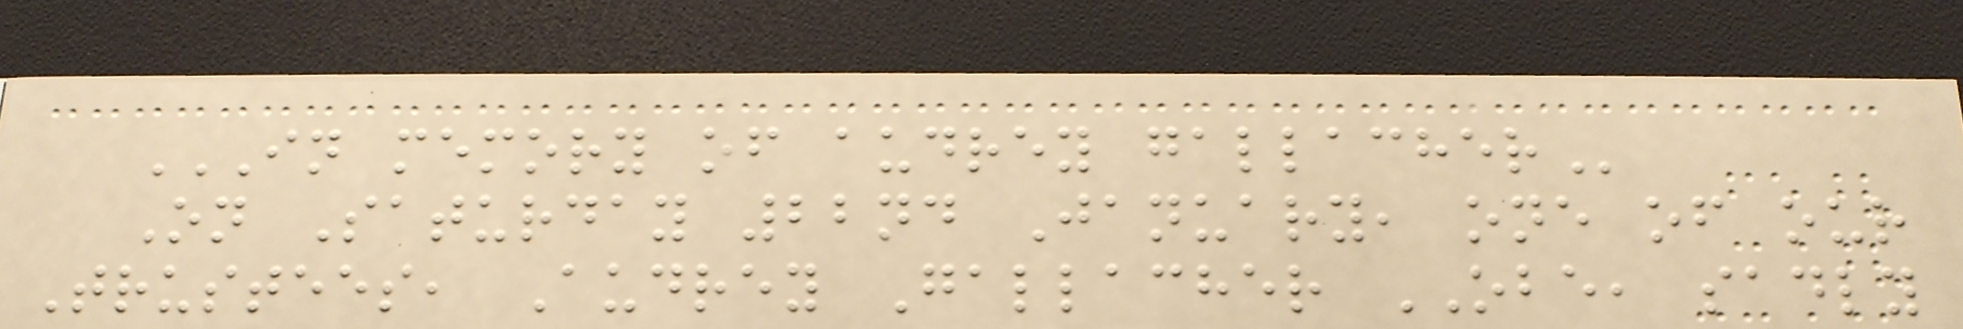IN MEMORY OF AUDREY GALLACHER
On Saturday 22nd January, one of our
Trustees, Audrey Gallacher OBE, sadly
